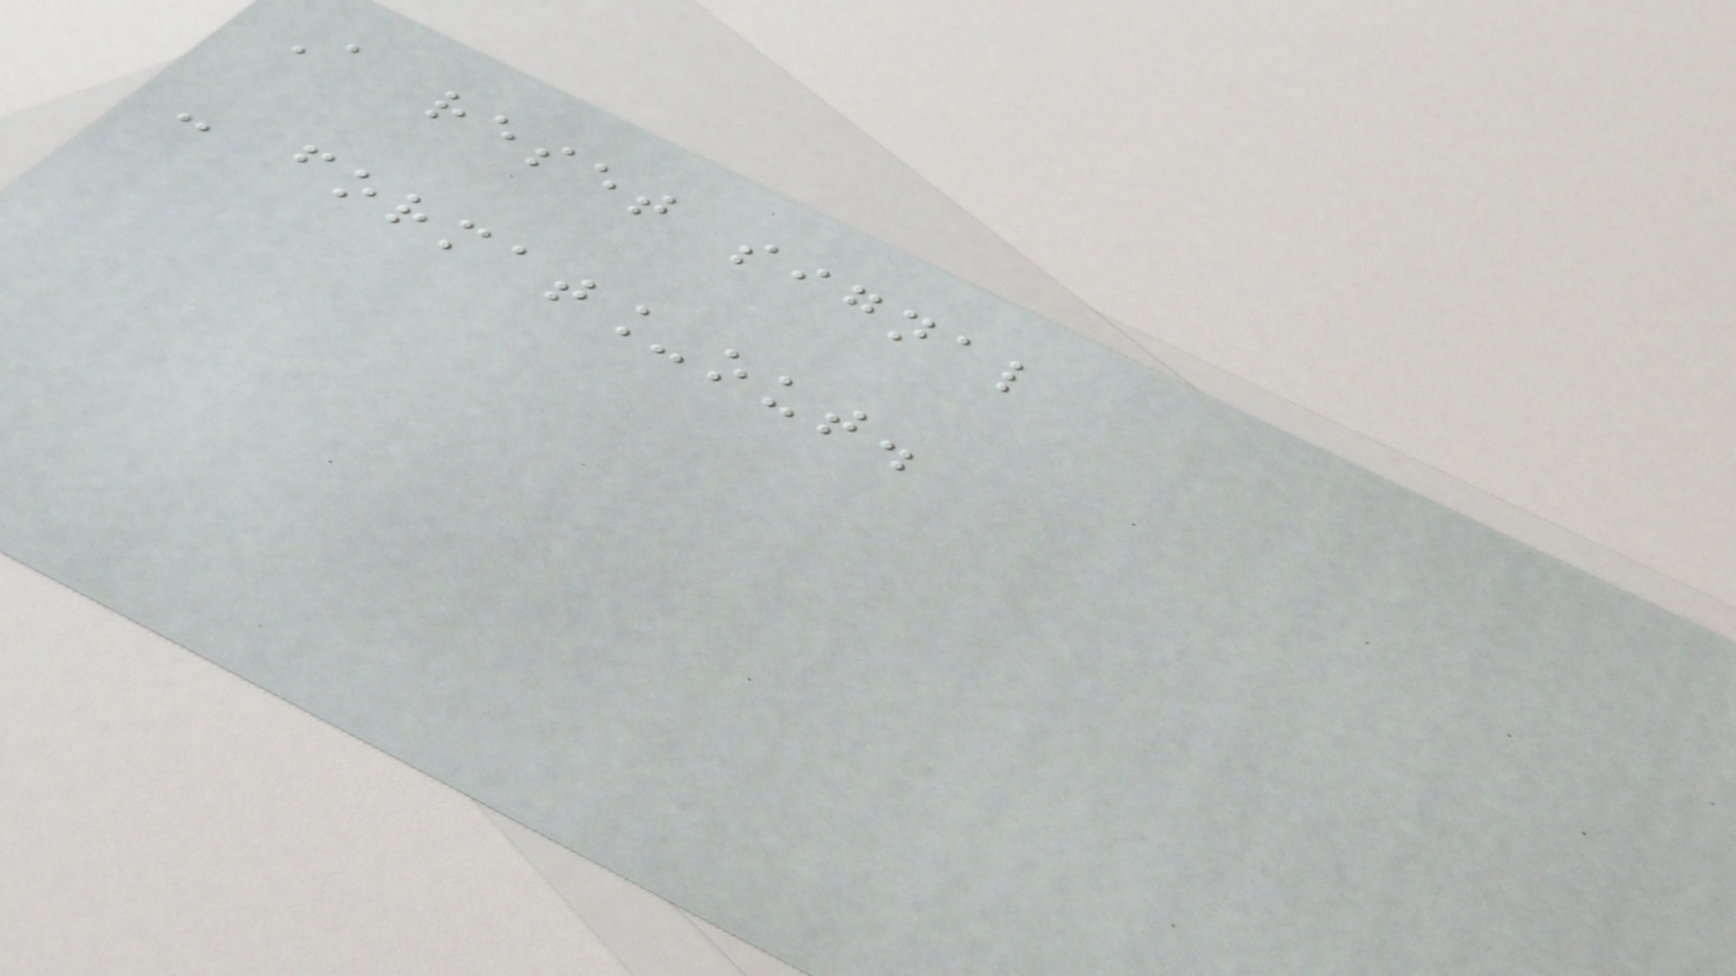A reset signal
- format_out.
